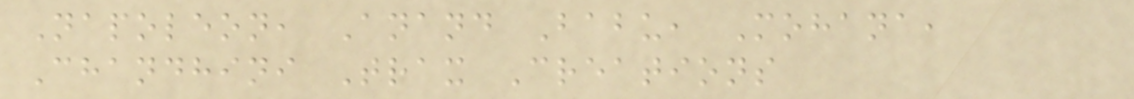Napoleon, Anand Babu, Mohana,
Chandhini Trax Creations
